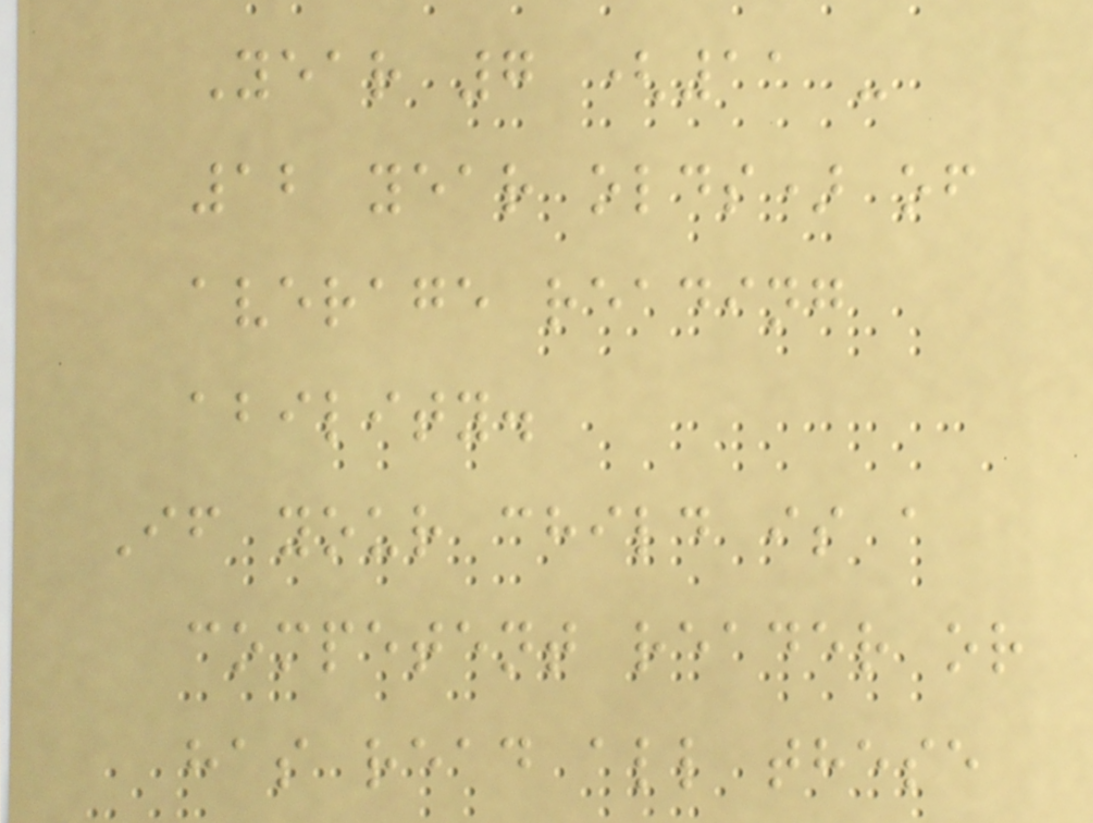Year 7 (11 -
12 year olds) of
average reading
ability.
If your child is a
competent reader or
has read all these
